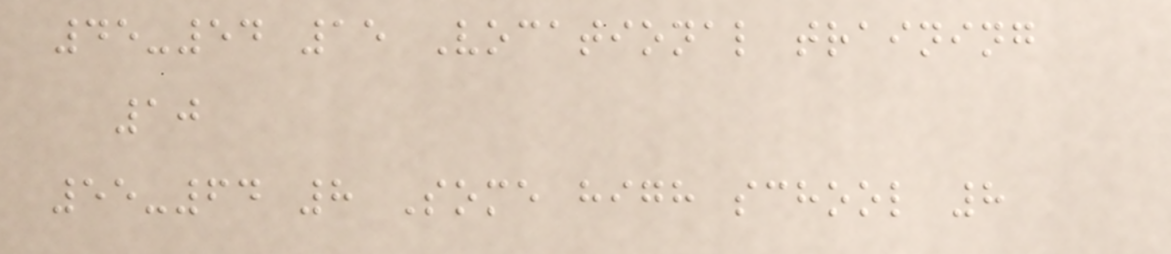45-54 15 Vocational training
10
55-64 8 Some high school 8
